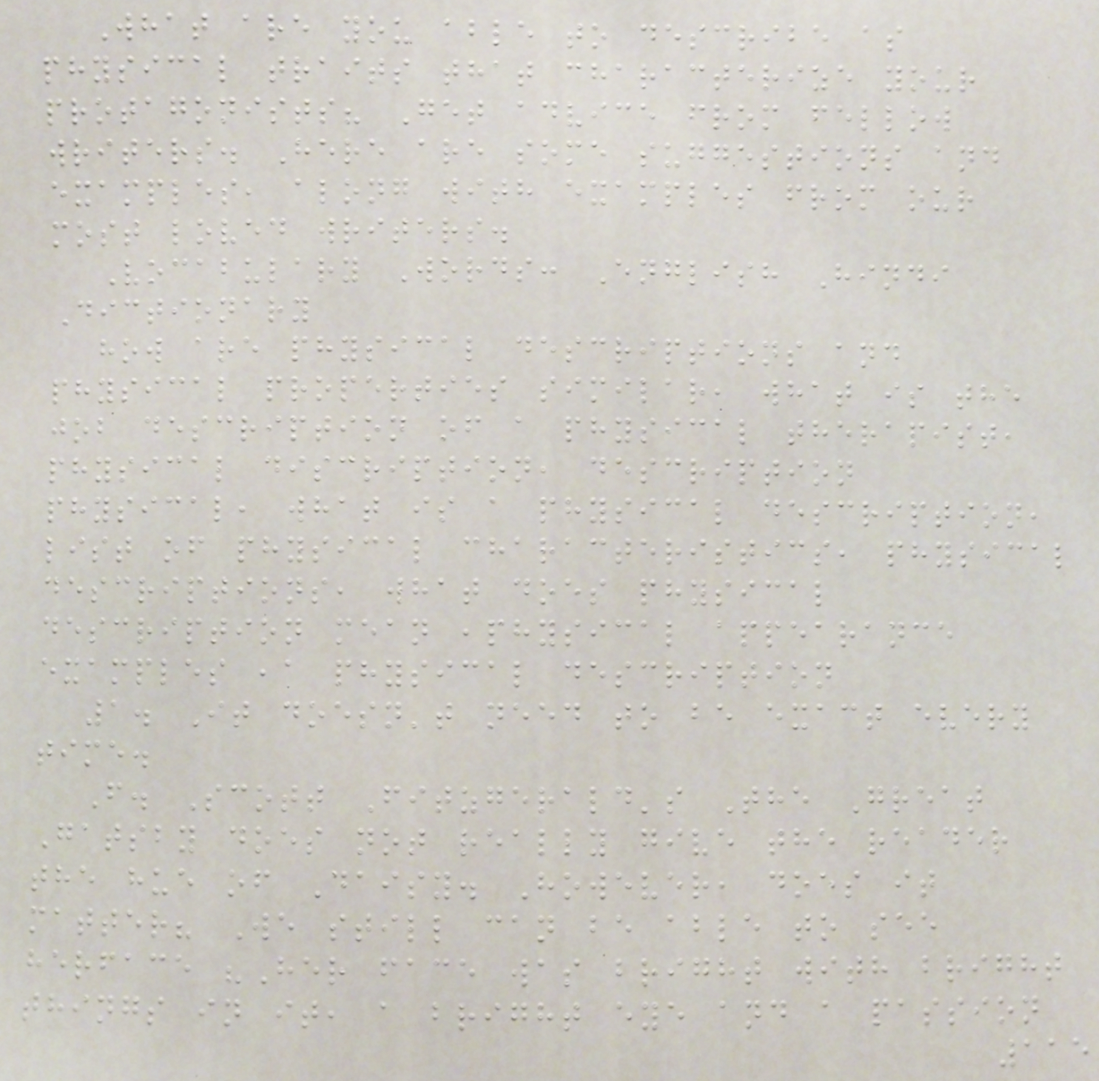What are you able to describe as
physical traits that characterize your
protagonists? Get advice from fellow
writers. Here are some suggestions and
examples, along with examples from our
most loved writers.
Vocabulary Words: English Hindi
Dictionary
how are physical descriptions and
physical properties similar, what is the
job description of a physical therapist,
physical discription, description
physical, what is a physical description,
list of physical characteristics, physical
descriptions, what does physical
description mean ,physical appearance
examples ,a physical description
1. It doesn't need to be exact every
time.
F. Scott Fitzgerald's The Great
Gatsby does not really give the reader
the hue of Daisy. However, does it
matter? We still can be able to see
herface "Her face was bright with bright
things in it, a bright eye and a passion
115
